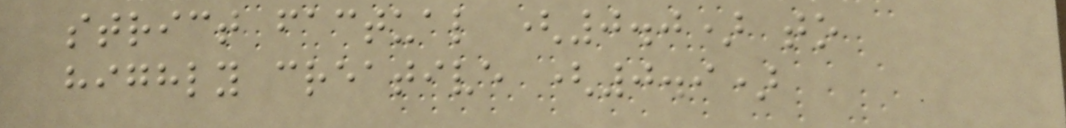strict factual (0.0) to
highly creative (0.9)
